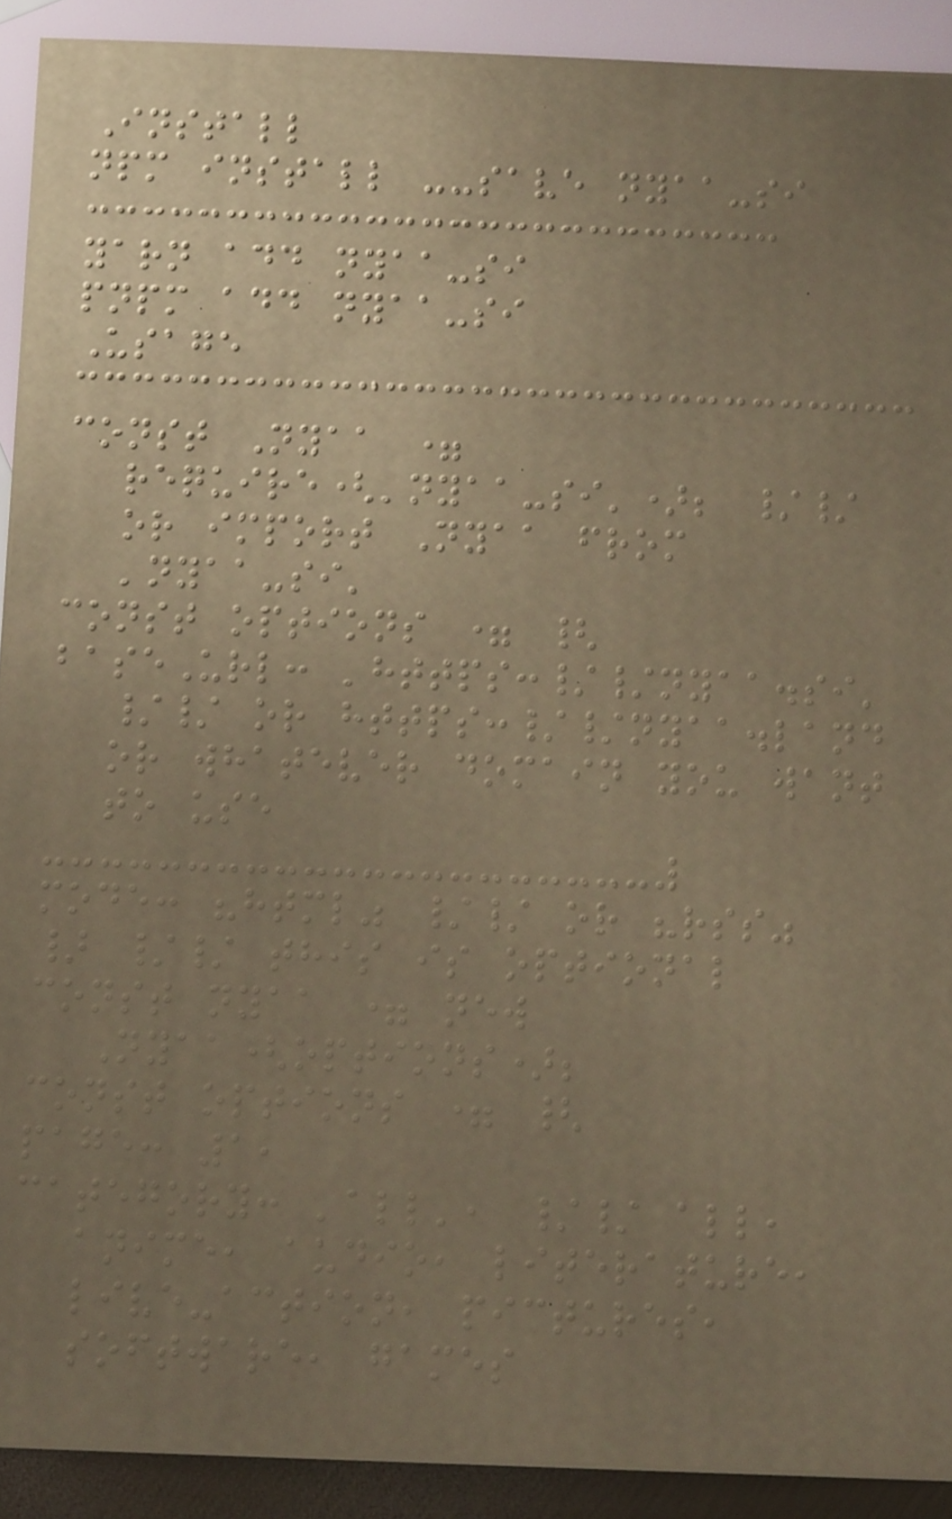Install
npm install --save nyaa-si
yarn add nyaa-si
pnpm add nyaa-si
Usage
const Nyaa =
require('nyaa-si'); //
or import Nyaa from
'nyaa-si'
const options = {
baseUrl: 'https://nyaa.si'
// or https://nyaa.land
or whatever domain you want
to use
mode: "html" // or "rss"
} // this is optional
const nyaa = new
Nyaa(options);
const options = {
page: 1,
category: 'all', // all,
anime, audio, literature,
live-action, pictures,
software, games
